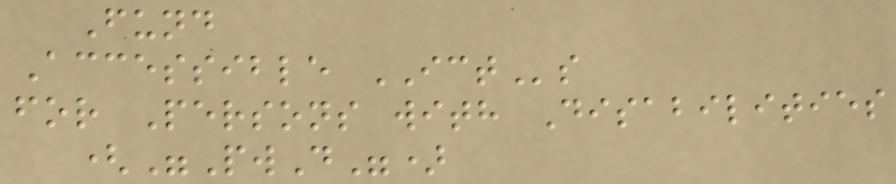Fund
Accessible ICTs
for Persons with Disabilities
("PwD")
